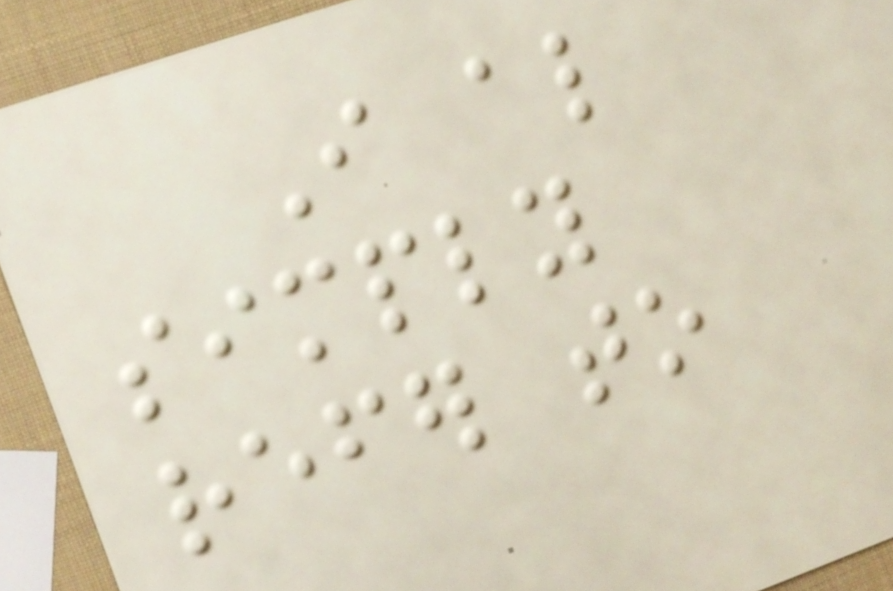I also
simply
refer to
